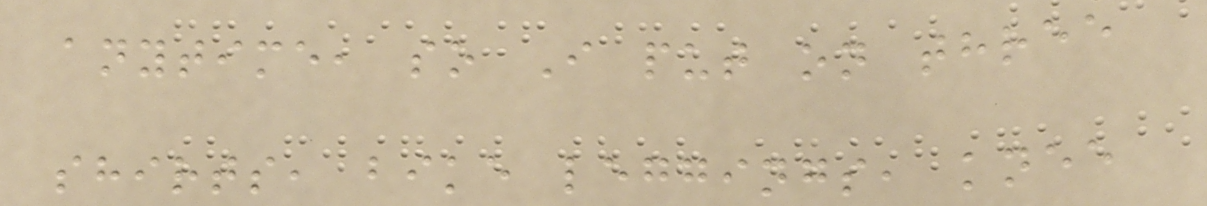anytime, so I put on three
shirts, bike leggings, knee
